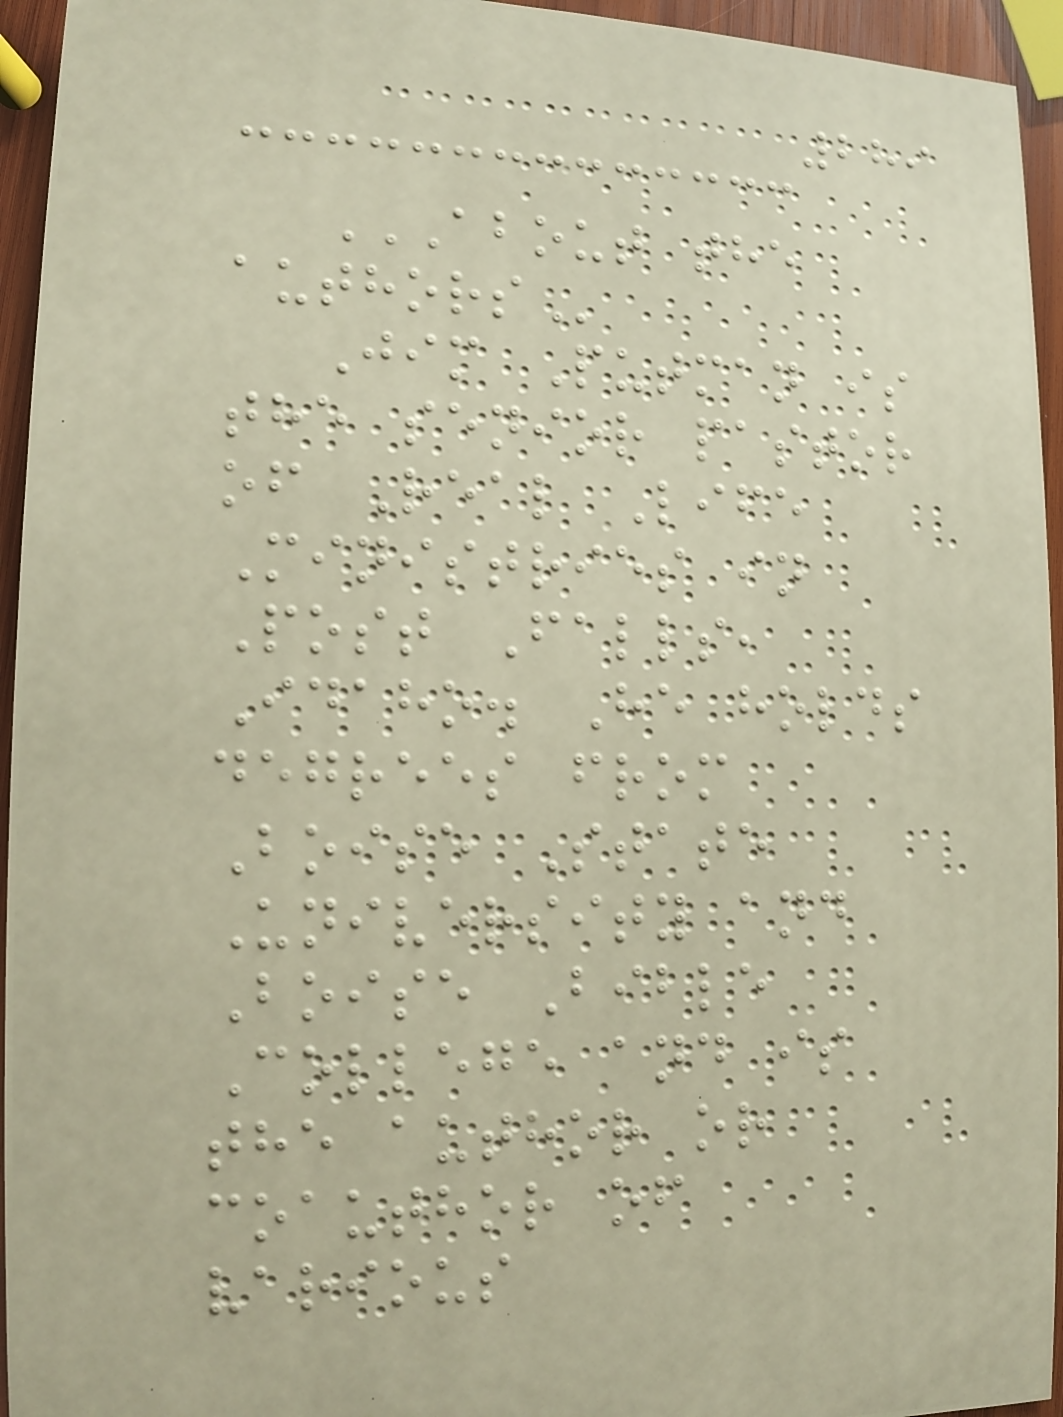289
ABOUT THE
AUTHORS
Jim Putman is
the senior pastor
of Real Life
Ministries in
Post Falls,
Idaho. He holds
degrees from
Boise State
University and
Boise Bible
College and is
the author or
coauthor of
various
